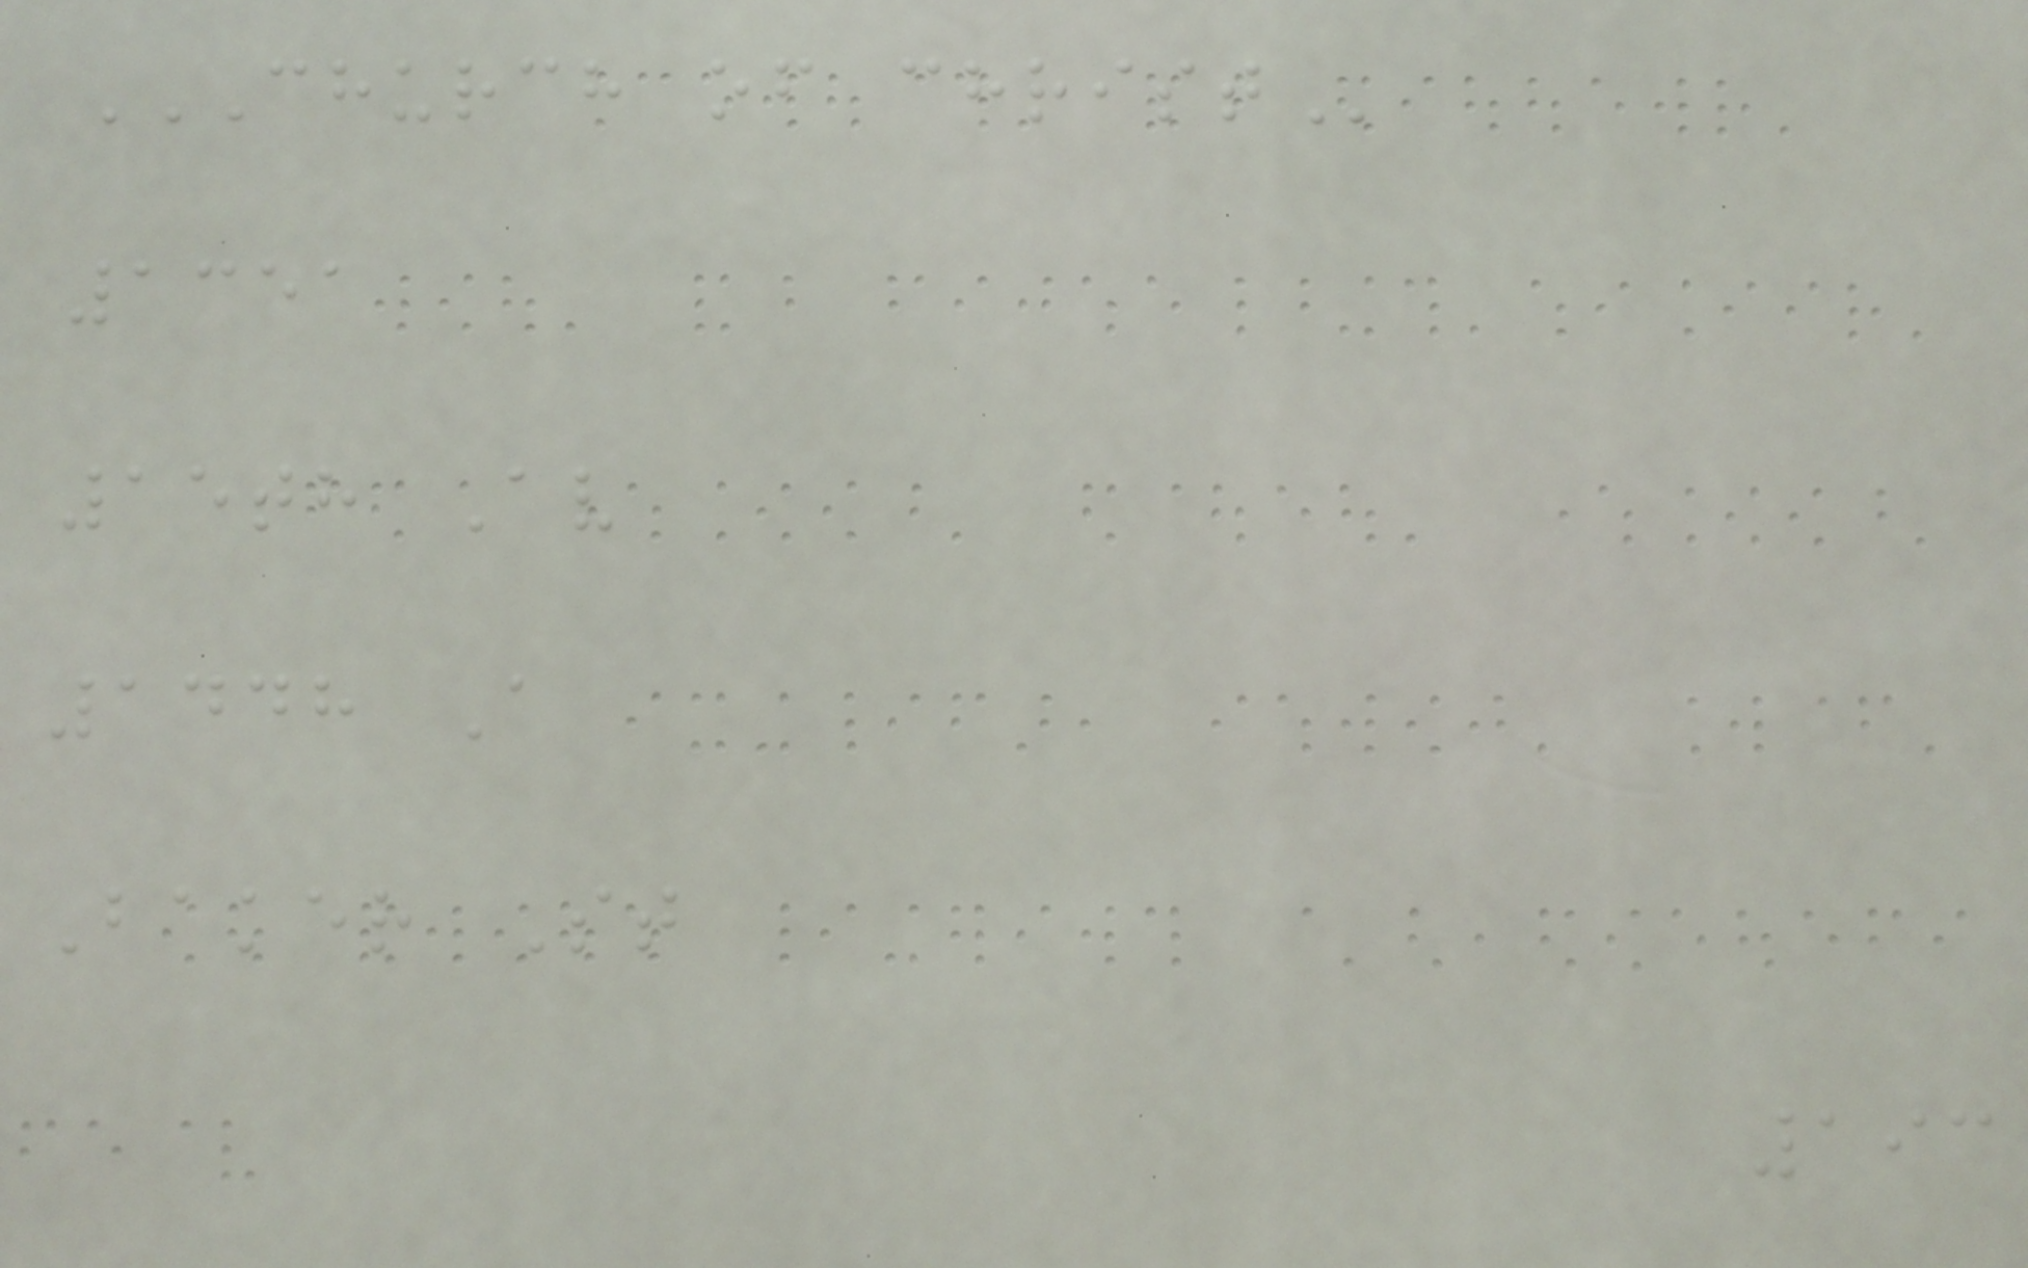CHURCH OF CHRIST
1351
15th Av
1448 A
Baker St
193
